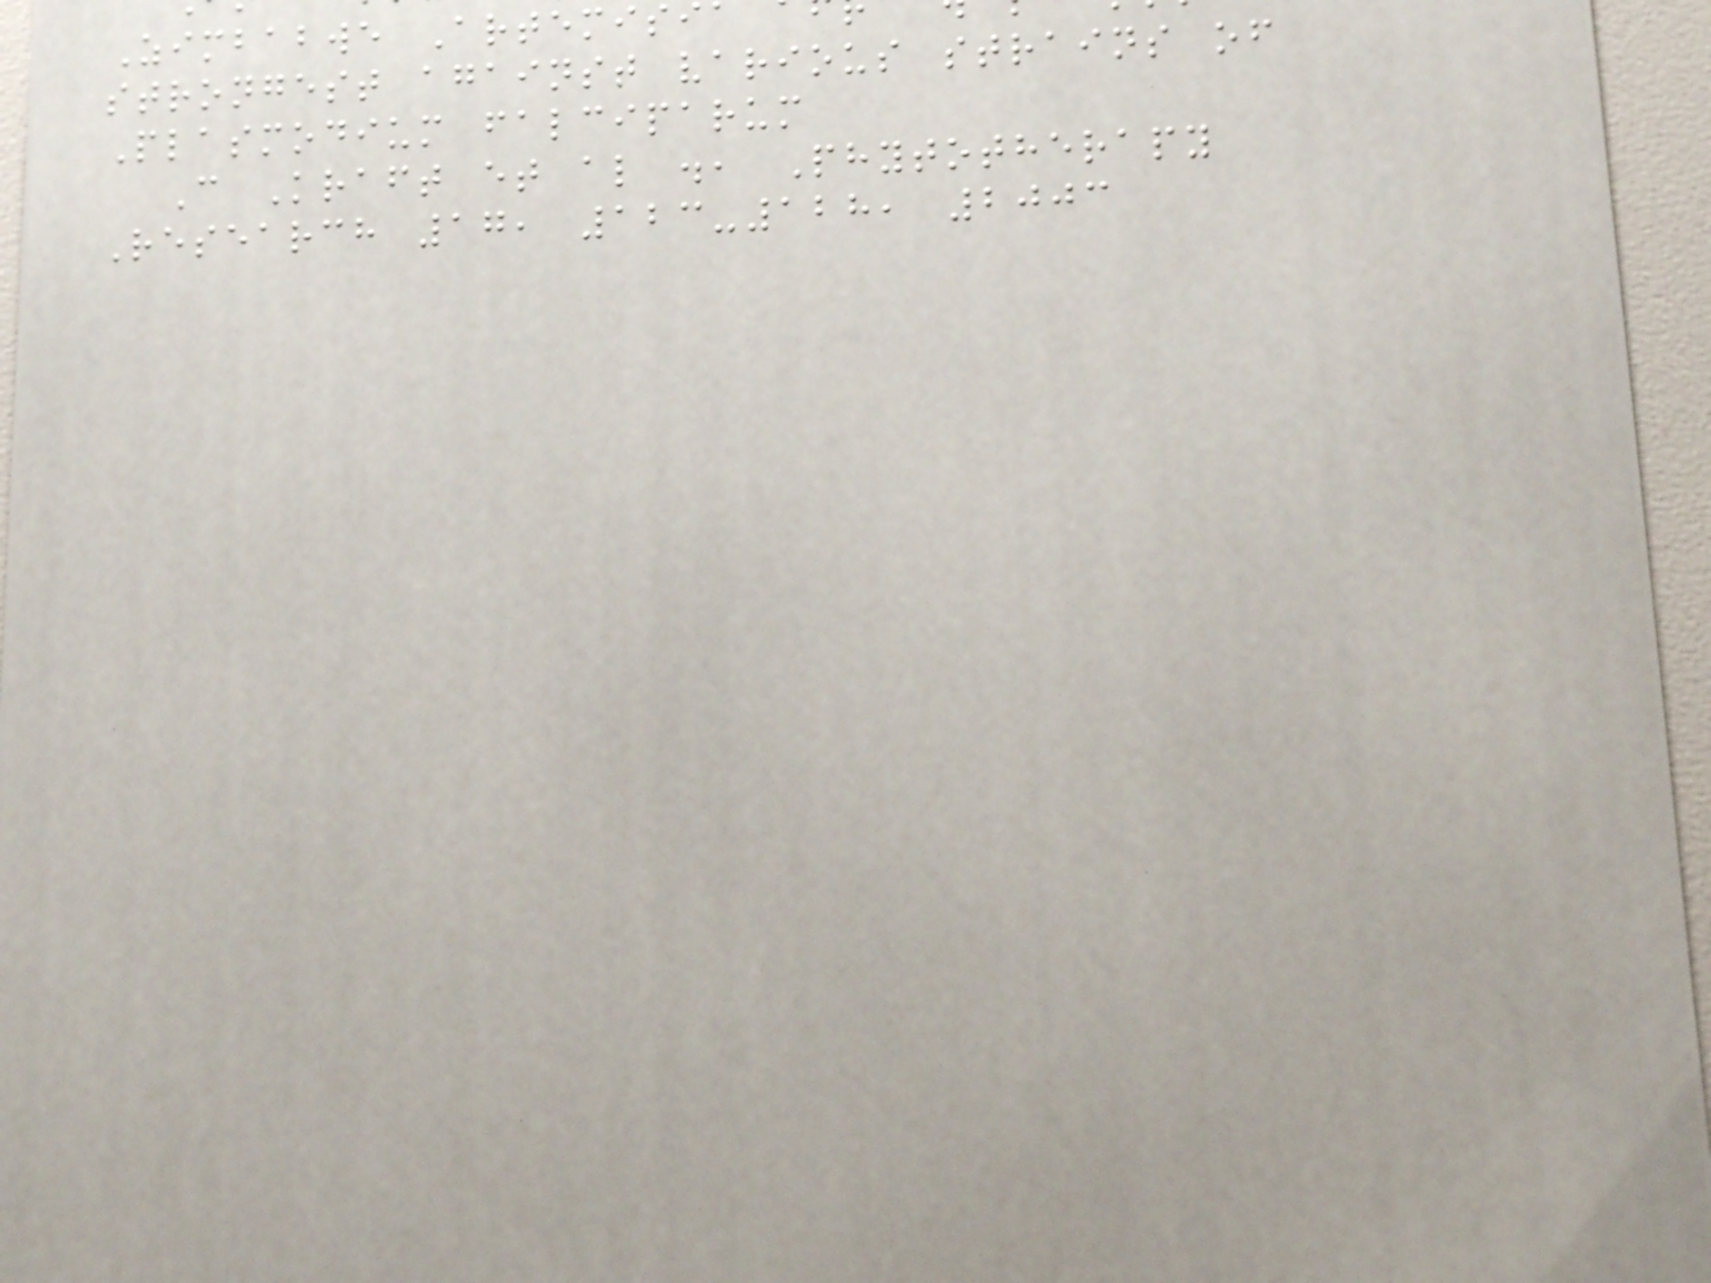Zimbabwe Artemisi
strongest against various strains of
Plasmodium falciparum
C Kraft et al ., Phytotherapy
Research 17, 123-128, 2003
